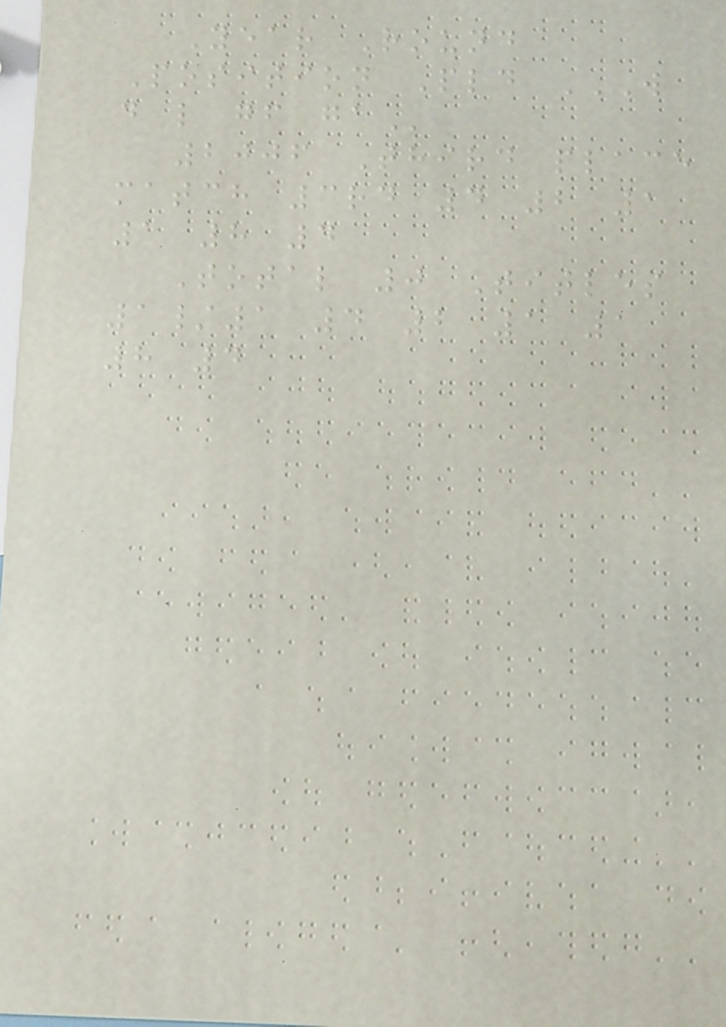Year Round
Position Pld W
D L GF GA
2006 Third place
match 3rd 4 2 1
1 8 4
Total 0 Titles
1/1 4 2 1 1
8 4
